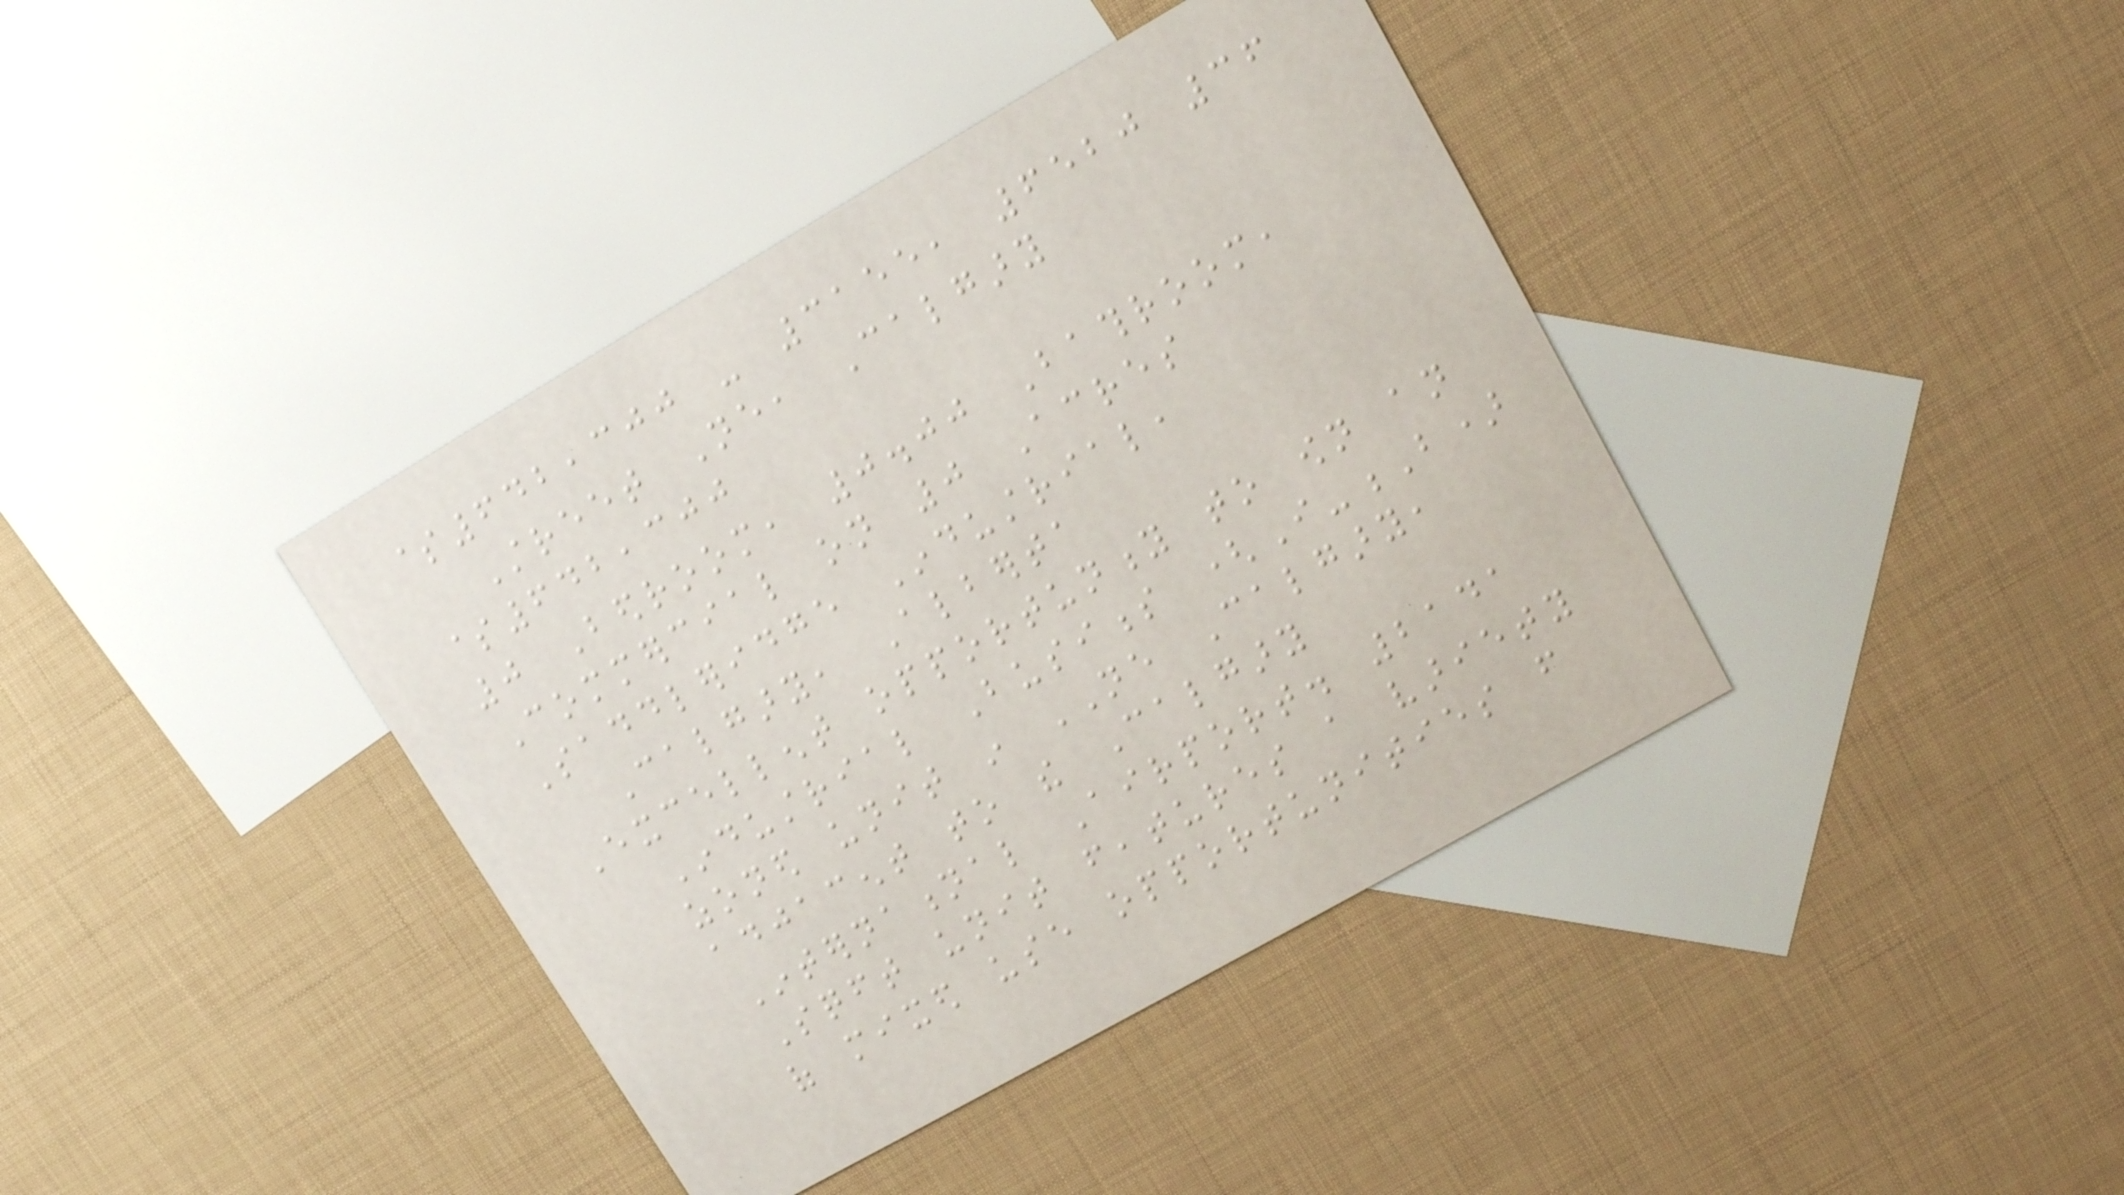$642,300 - 3155, 6520 36
Street Ne, Calgary
$642,300
0 Bedroom, 0.00 Bathroom,
Commercial on 0 Acres
Saddleridge Industrial,
Calgary, Alberta
Excellent opportunity to own an
Industrial Business (I-B)
zoned unit in NE Calgary,
adjacent to the Calgary
International Airport. 2141
Sqft unit features a variety
of mixed use opportunities from
